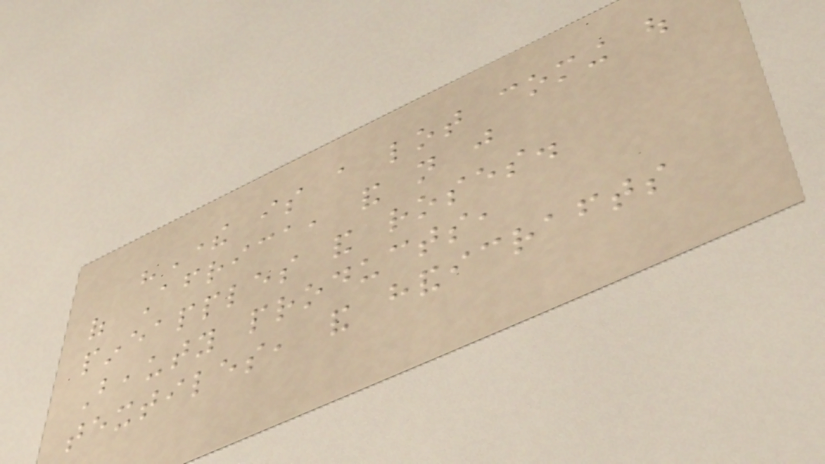"There is a lot coming out
of Africa, and not just
pineapples and roses.
Beauty products,
textiles, and handicrafts
